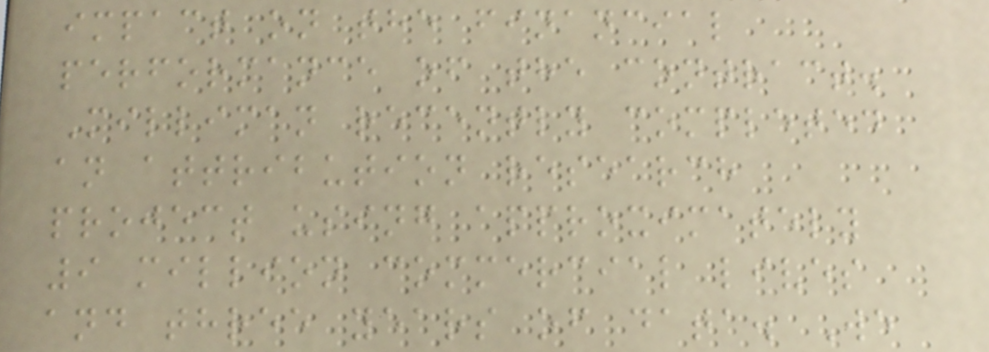impact on the financial
performance of the contract.
Milliman recently completed
an attribution research
project using approximately
9 million commercial lives
and three years of data. We
